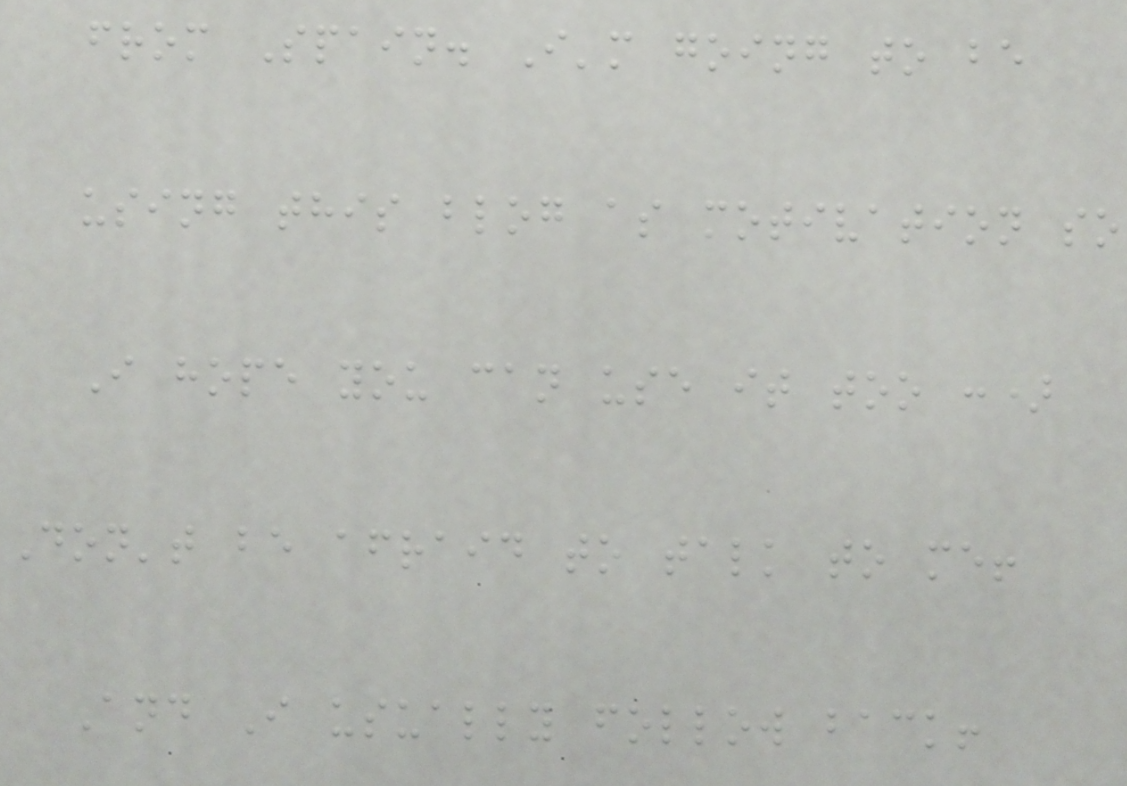from Spain. I'm going to be
using this blog as motivation so
I hope you can use it too :)
Don't be afraid to talk to me!
And I usually follow back!
